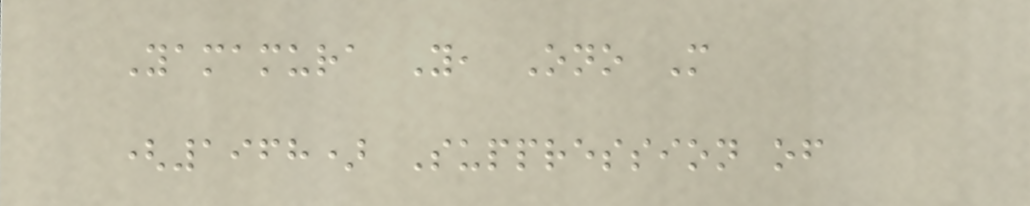Yamamura Y, Ono M
(1968) Suppression of
